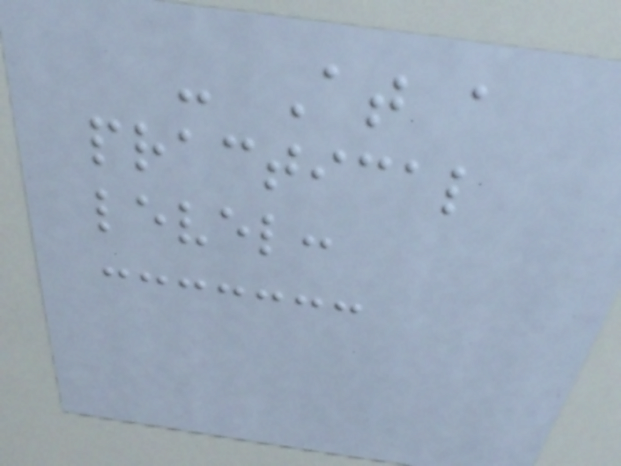- At a
practical
level:
